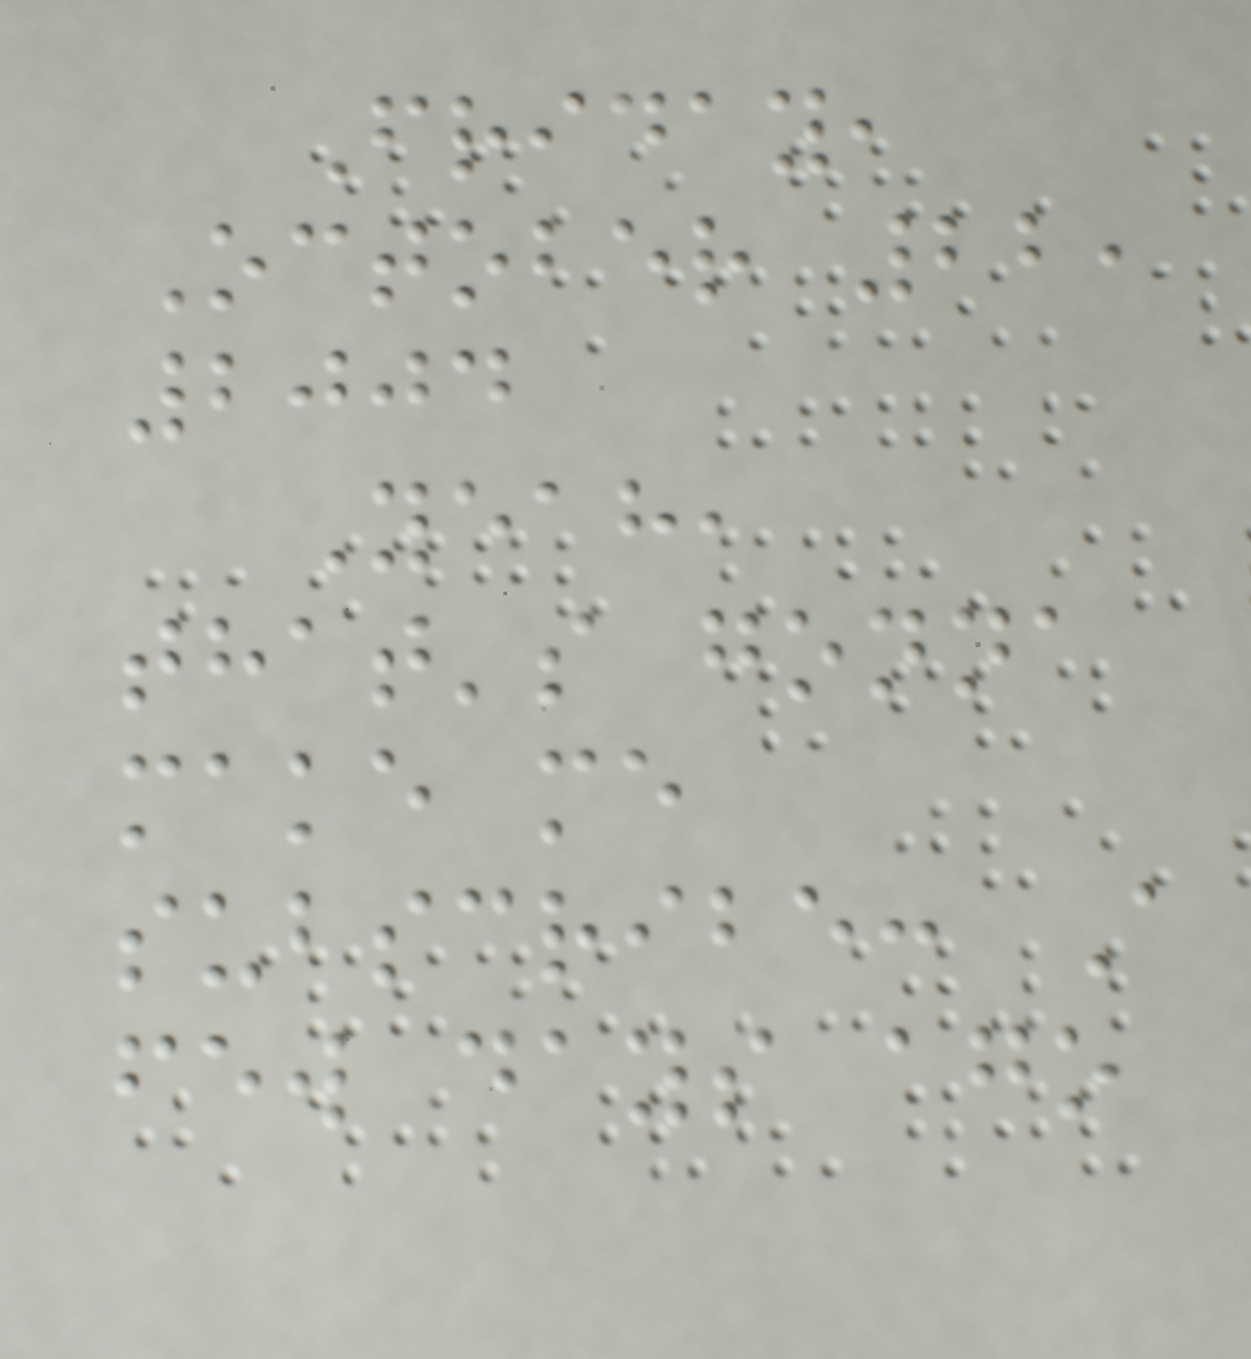Friday,
October 22,
2004
Yeah,
that's gonna
make me
subscribe: A
few days ago
